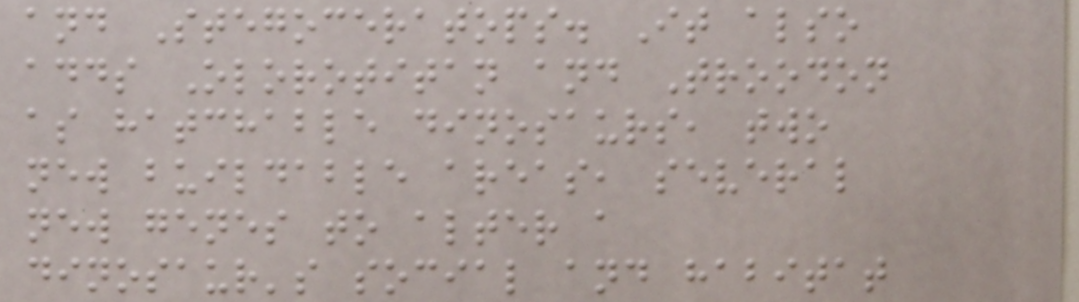and Stegoceratops. It also
adds Olorotitan and Troodon
as hatchable dinosaurs, two
new buildable areas, several
new genes to alter a
dinosaur's social and habitat
